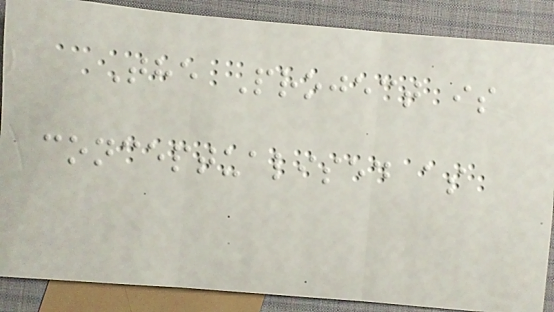The Project is
conceptualised as
